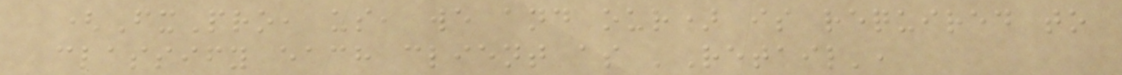(FxPro, us, we and our) is required to
classify each client as 'Retail',
